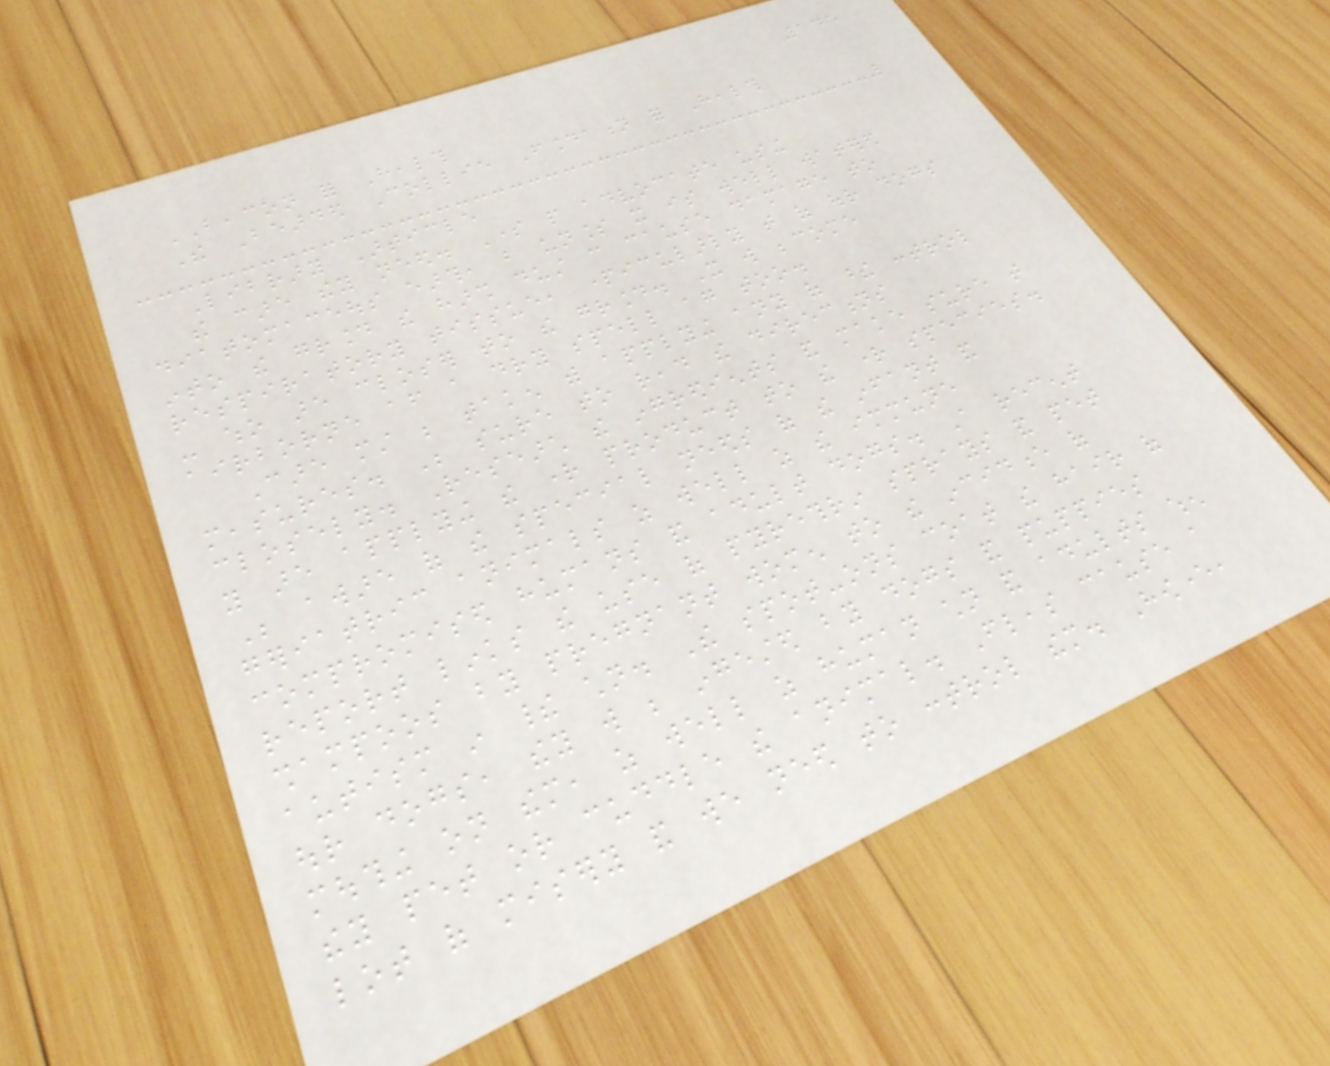145
BEACON for Health
The Bearded Collie Foundation for Health
Library Article
the care they need. Some people advocate using
diatomaceous earth, but unless it is well watered
into the ground the harsh dust can cause damage to
respiratory tissue, particularly that of our dogs
- who are closer to the ground. It will become
airborne after a dry spell again too.
Care must be taken with applying any of these control
measures. Be sure to read the directions
closely. Research the ingredients and make sure that
you are applying the right product to the right species.
Be aware of the special needs of the infant and
geriatric animals as well as the immune
compromised humans and adult dogs. A recent
report links the use of pyrethrin sprays and pet
shampoos by pregnant women to the incidence of
autism in their children. The spot-ons coat the hair of
our dogs, they will be ingested by dogs and puppies
mouthing on them, as well as human children and adults when
they pet or cuddle the animal. Fleas cause a
lot of misery and we need to control them. However,
